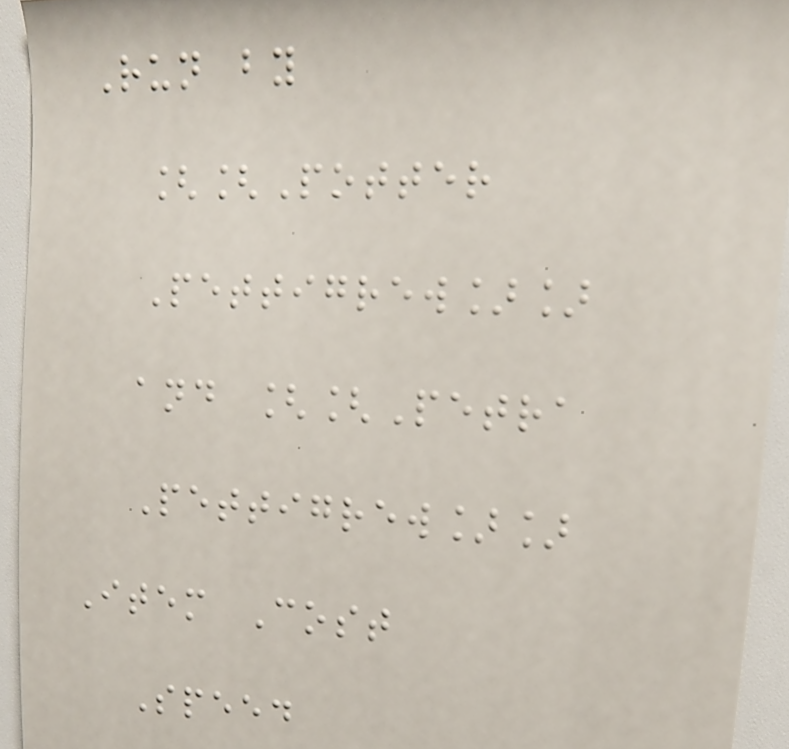Run by
[[Potter
Pettigrew]]
and [[Petra
Pettigrew]]
Item Cost
Speed
